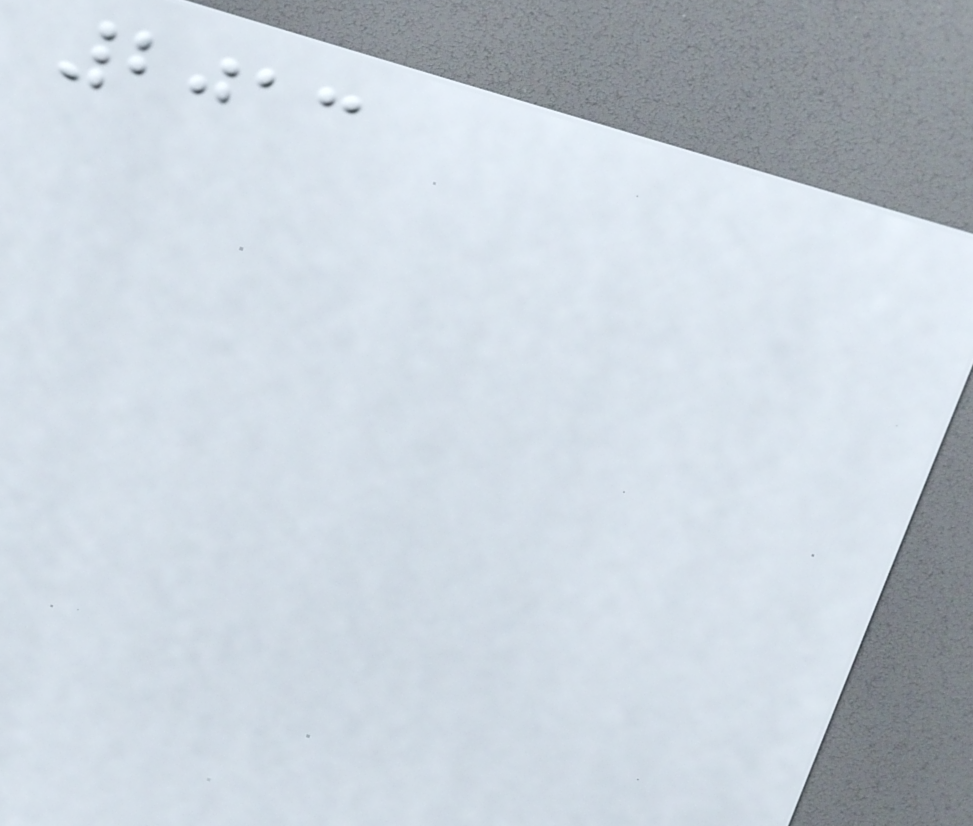2013
